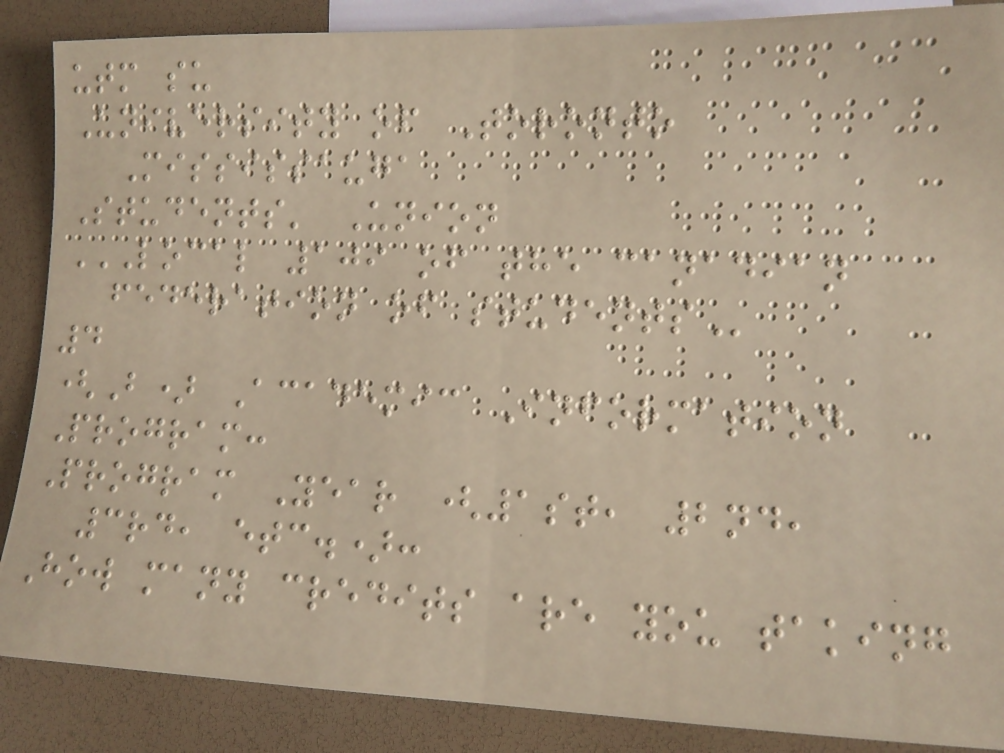utm su
University of Toronto
Mississauga
Students' Union
LOCAL 109 OF THE CANADIAN
FEDERATION OF STUDENTS
4
(B) Academic Information
Program:
Program Year (1st, 2nd,
3rd, etc.):
How many credits are you taking
